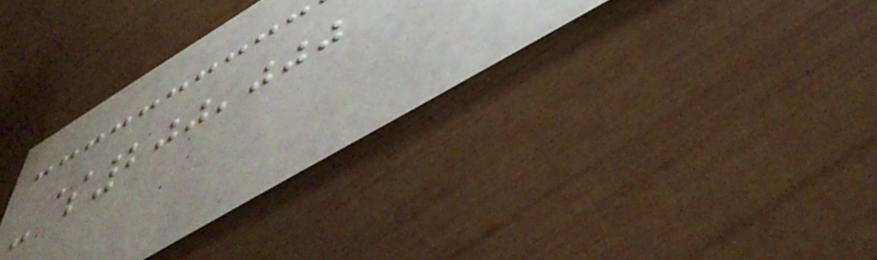-$200,000
